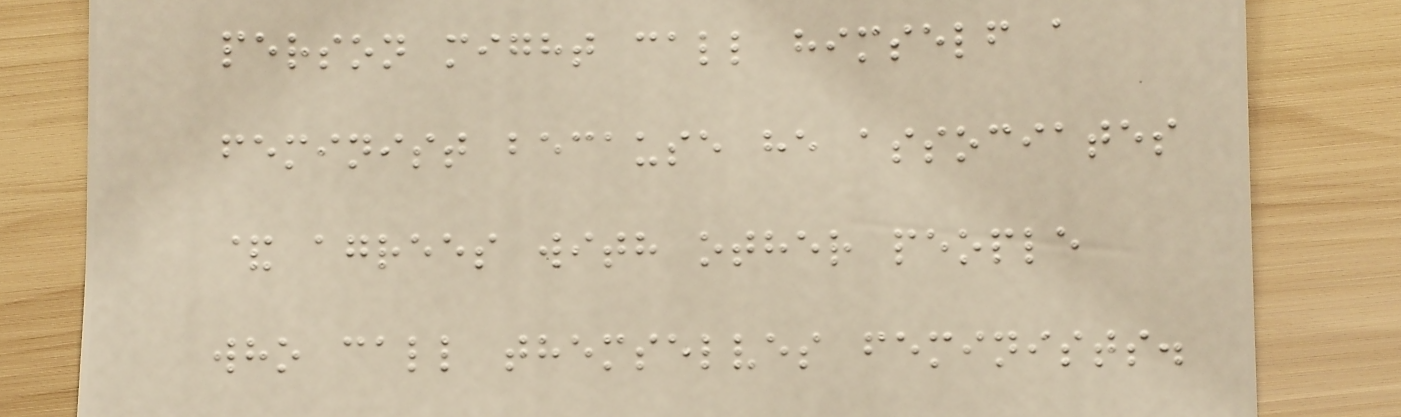person might call himself a
feminist because he associates
& agrees with other people
who call themselves feminists.
